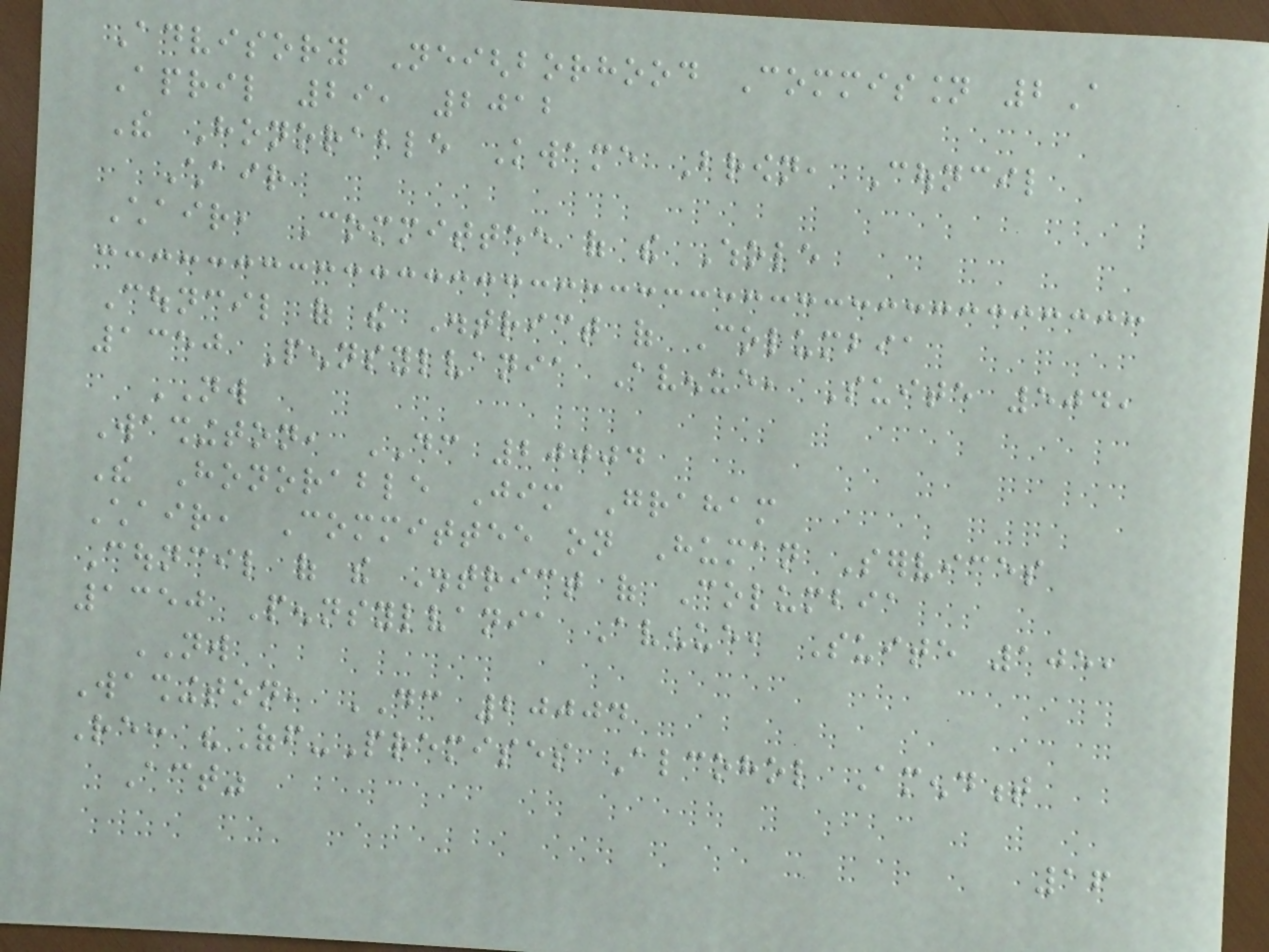Advisory Neighborhood Commission 2A
April 29, 2012
The Honorable Kwame Brown, Council
Chair
Chair, Committee of the Whole
Council of the District of Columbia
1350 Pennsylvania Avenue, Suite 504,
NW
Washington, DC 20004
The Honorable Jim Graham
Chair, Committee on Human Services
Council of the District of Columbia
1350 Pennsylvania Avenue, Suite 105,
NW
Washington, DC 20004
Re: "Off-Premises Alcohol Amendment
Act"
16
